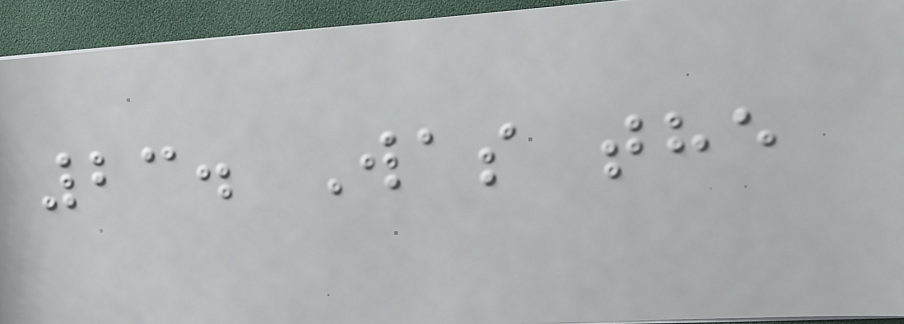23. Was the
